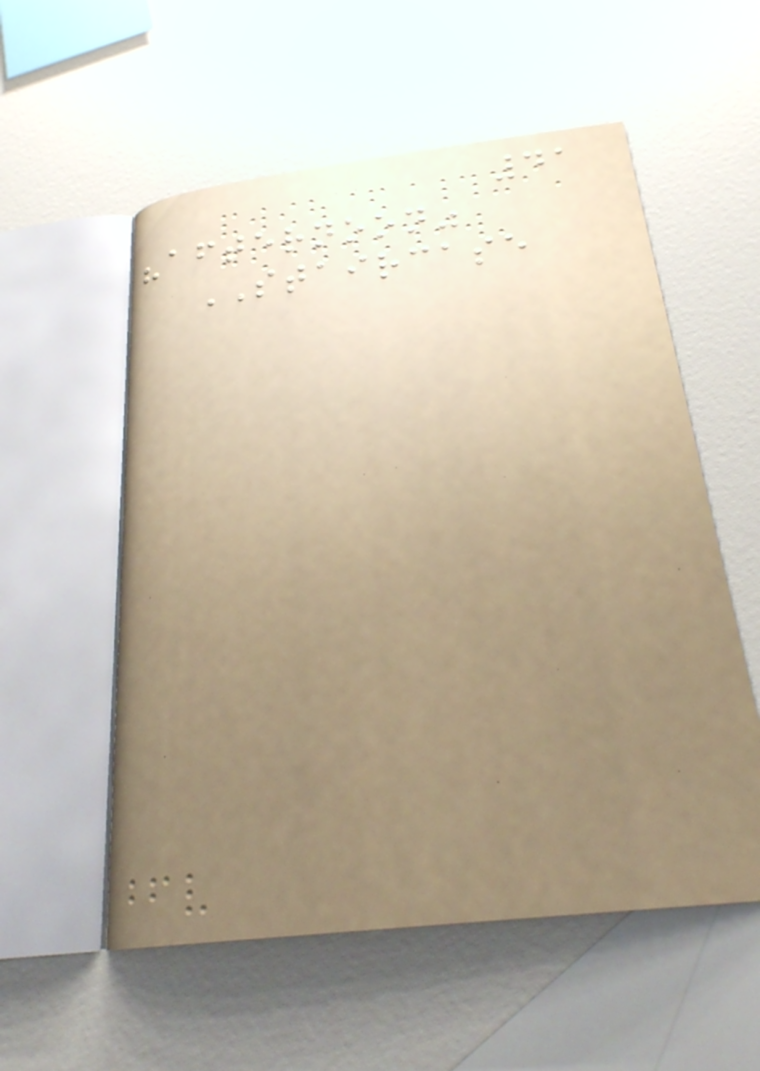41
"afternoon"
STAIRCASE
